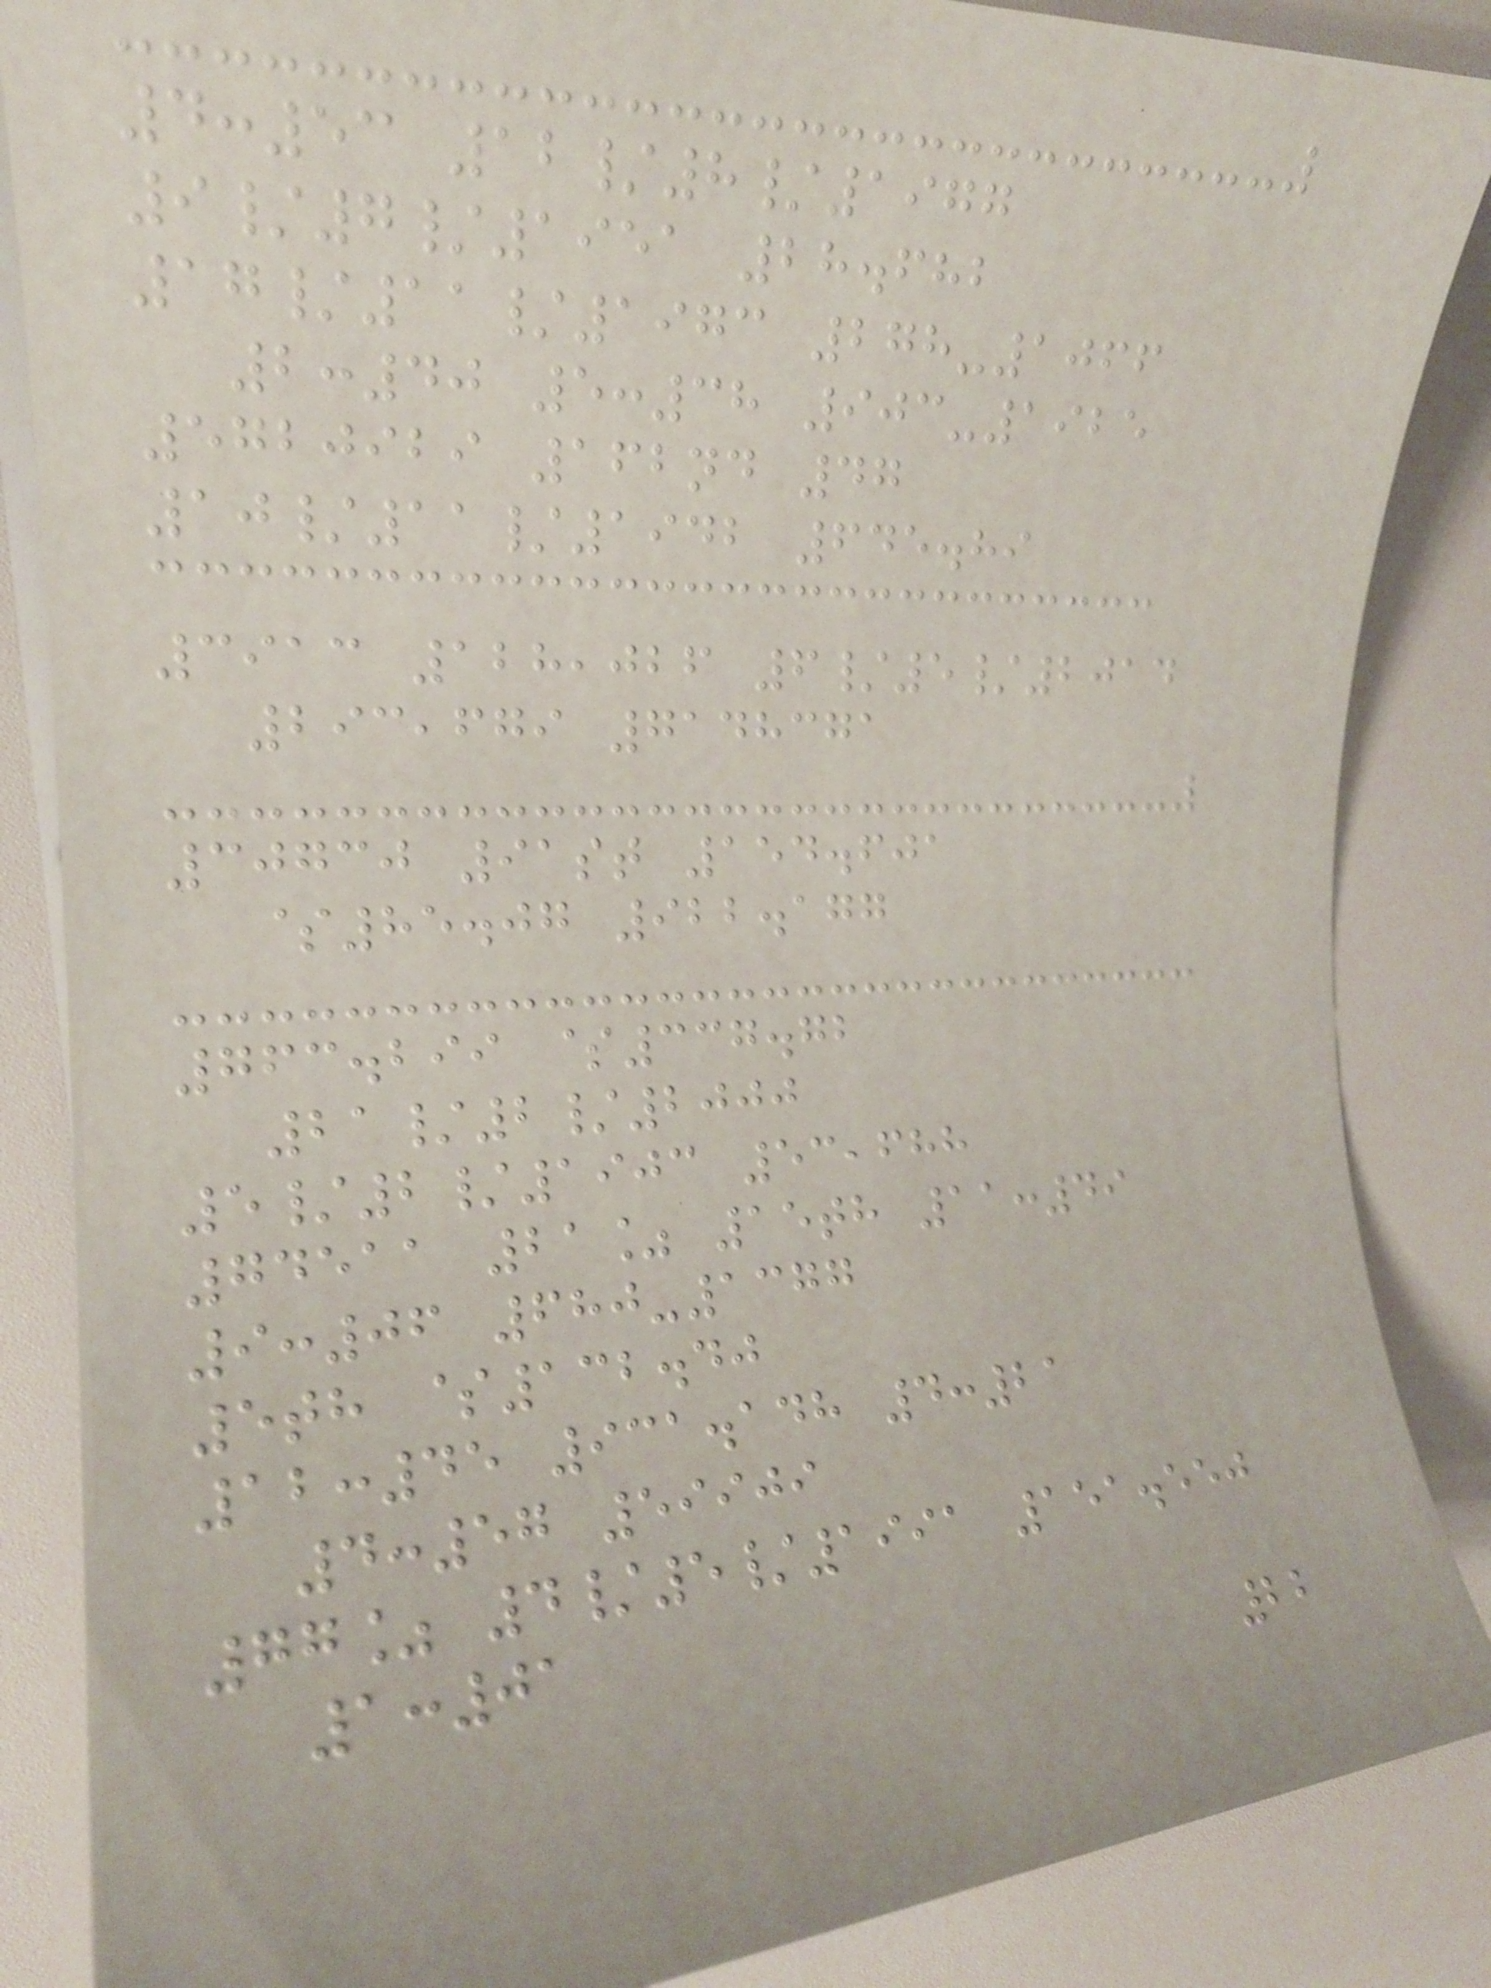4:53 12/8/1977
9/7/1951 28.682
17/11/1973 278-1066
2:40 5:38 903-1925
5720929 162nd 47
10/11/1942 645.89
3913 128,026 6/5/2014
293,679 7148371
30730 91st 154.601
$85.07 922.177
763.299 $337.72
21/2/2000
5/2/1903 53,688
74511 21% 15th 11:49
9:06 680-1377
5th $132.40
12:45 931.148 4:21
4:57 59909
77% 4/5/1991 151.550
1:01
22
